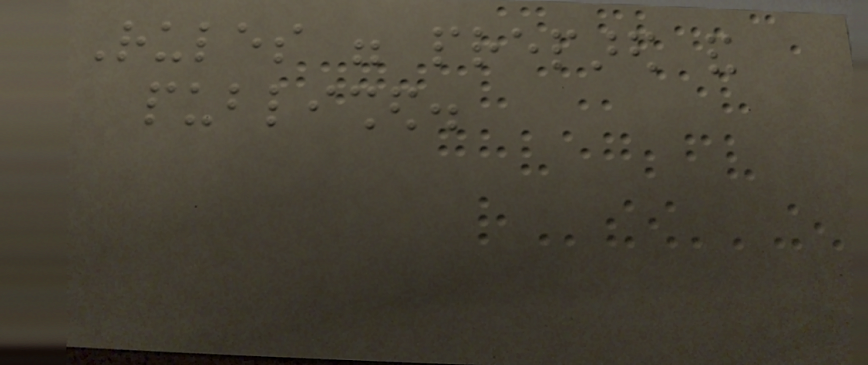Rules were prepared and
published.
